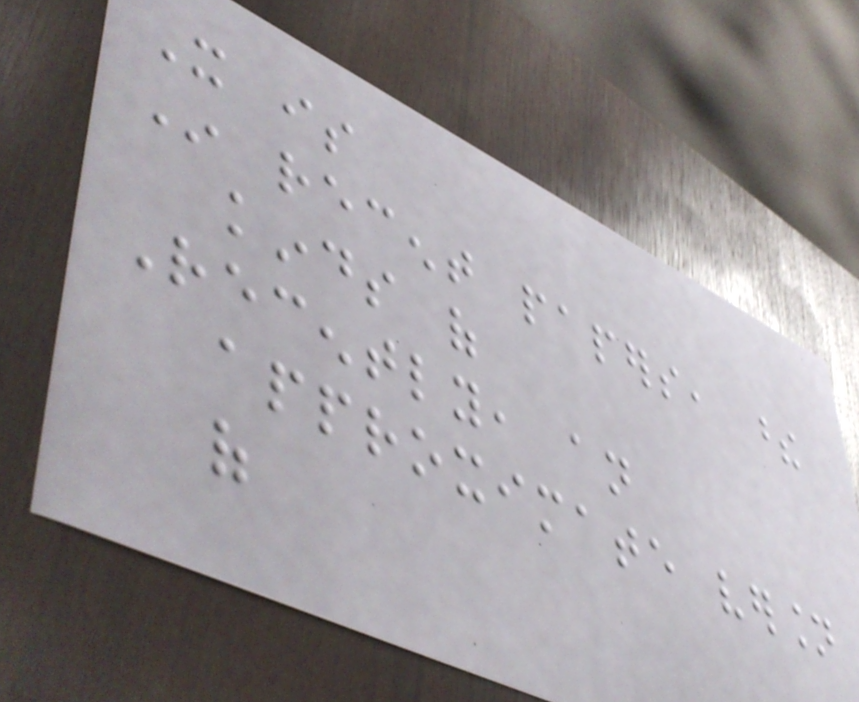It is
In recent papers, these
kinds of
Recently, an
approximate version
of
